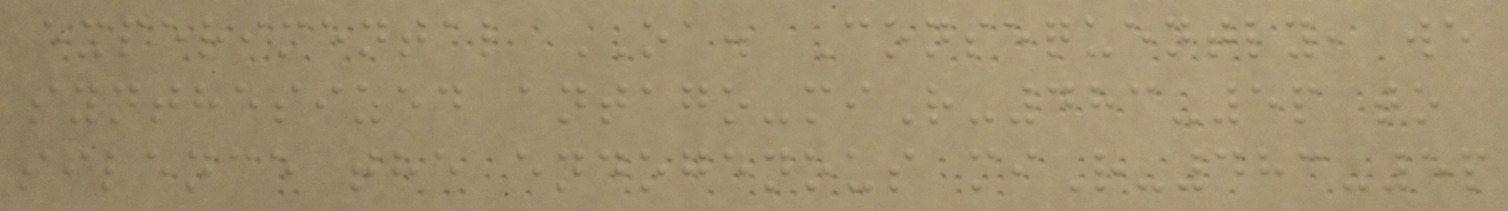experimental OA. Consequently, we
synthesized antago-miR-483-5p to
silence the endogenous miR-483-5p
